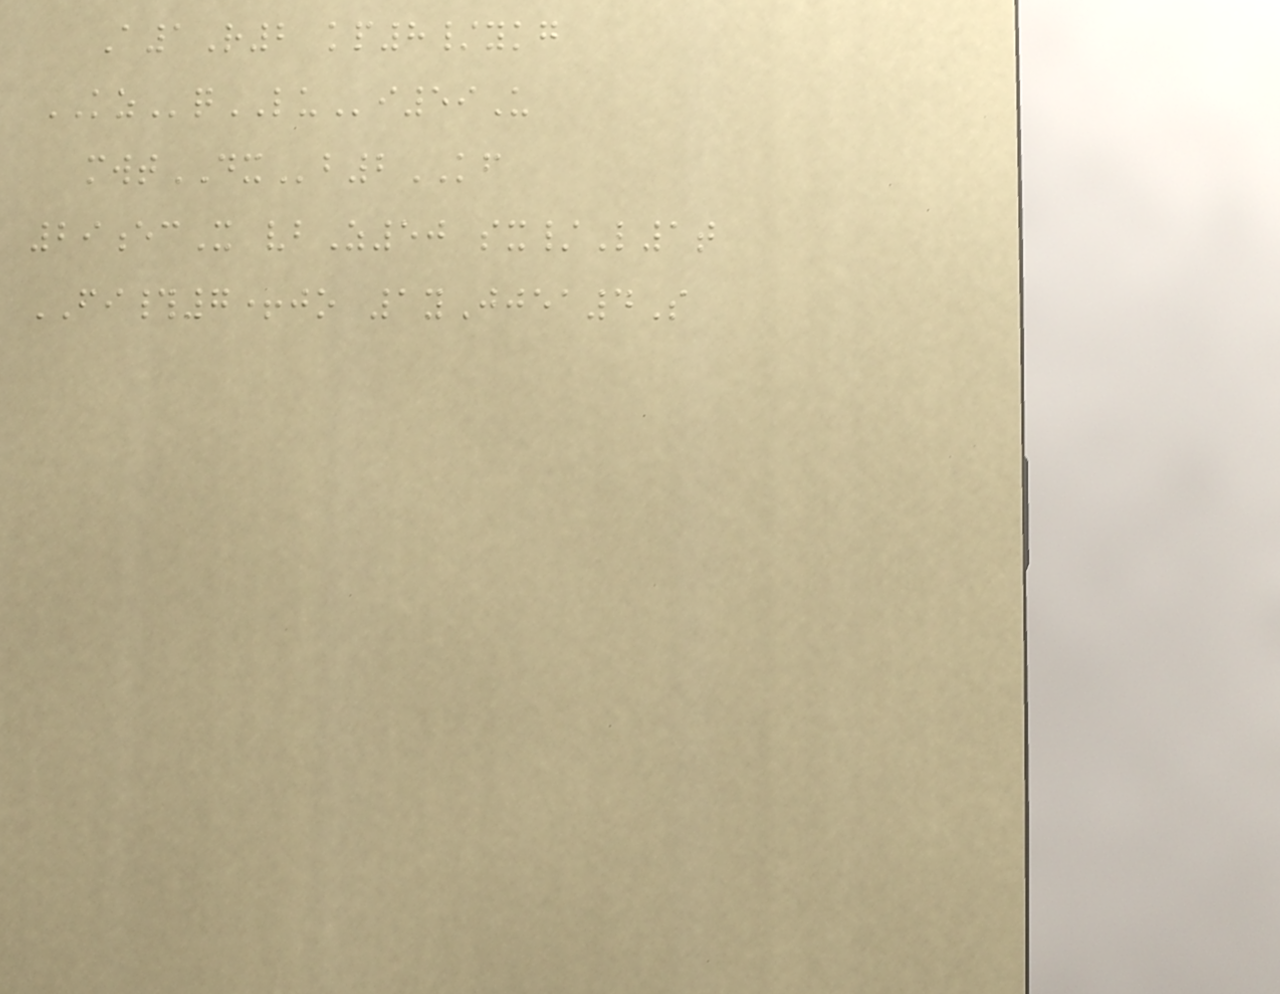A1R2 kp8/ykg
KZqLUi59U
mwtDXb2KF
29ecX vbZ50 sx/L1t
FI#7+jo 1yJjea4S
